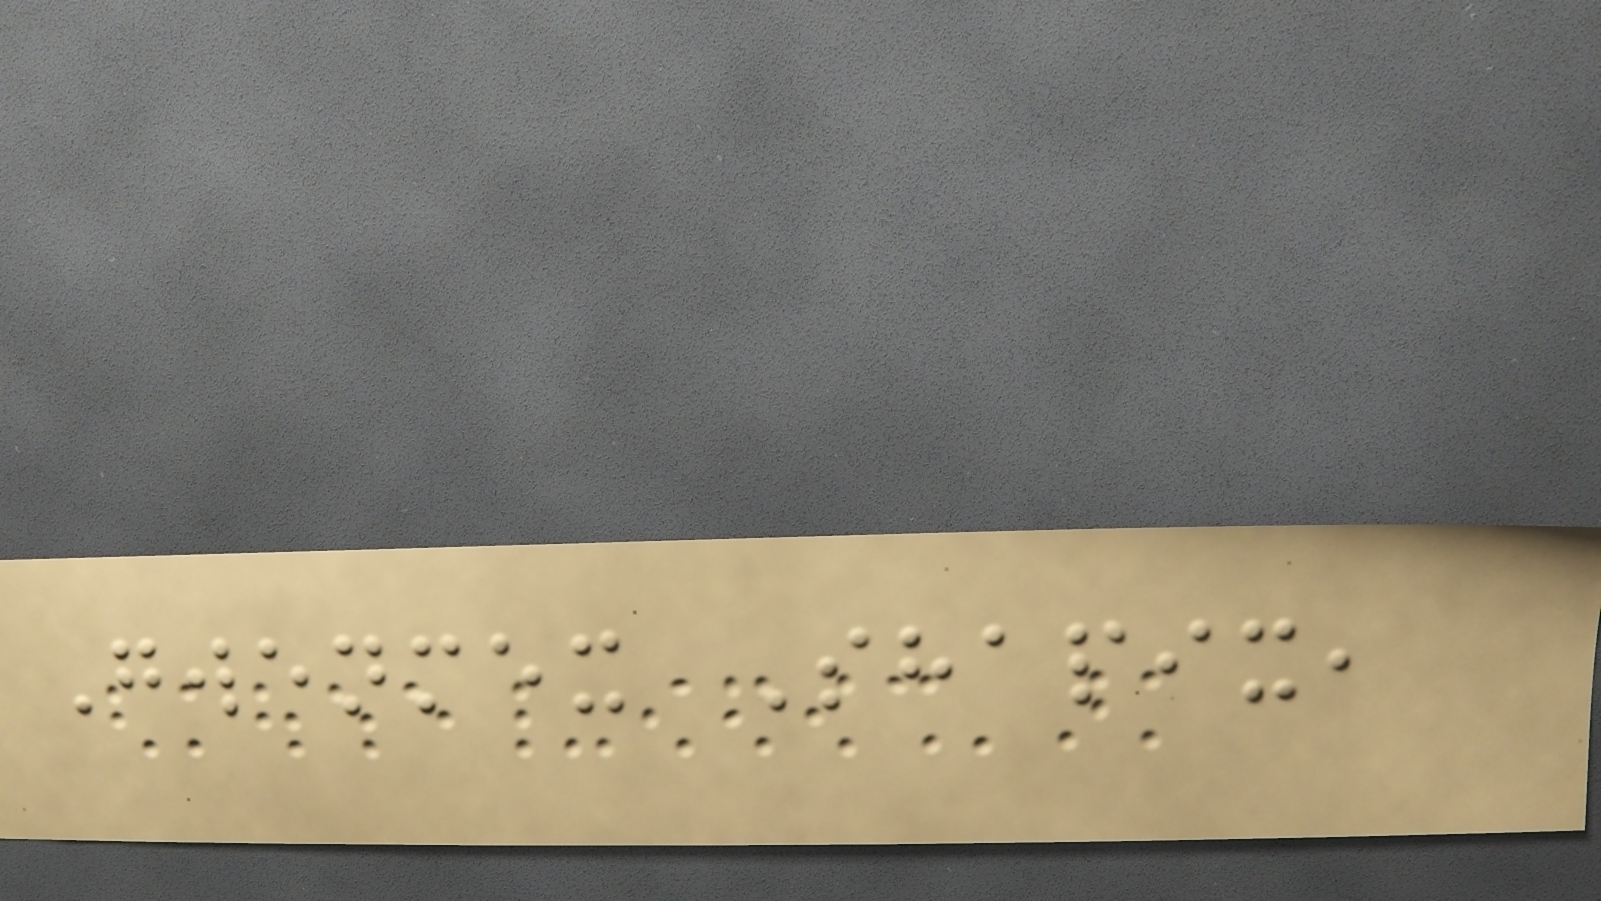Gwenmex Shapix,
